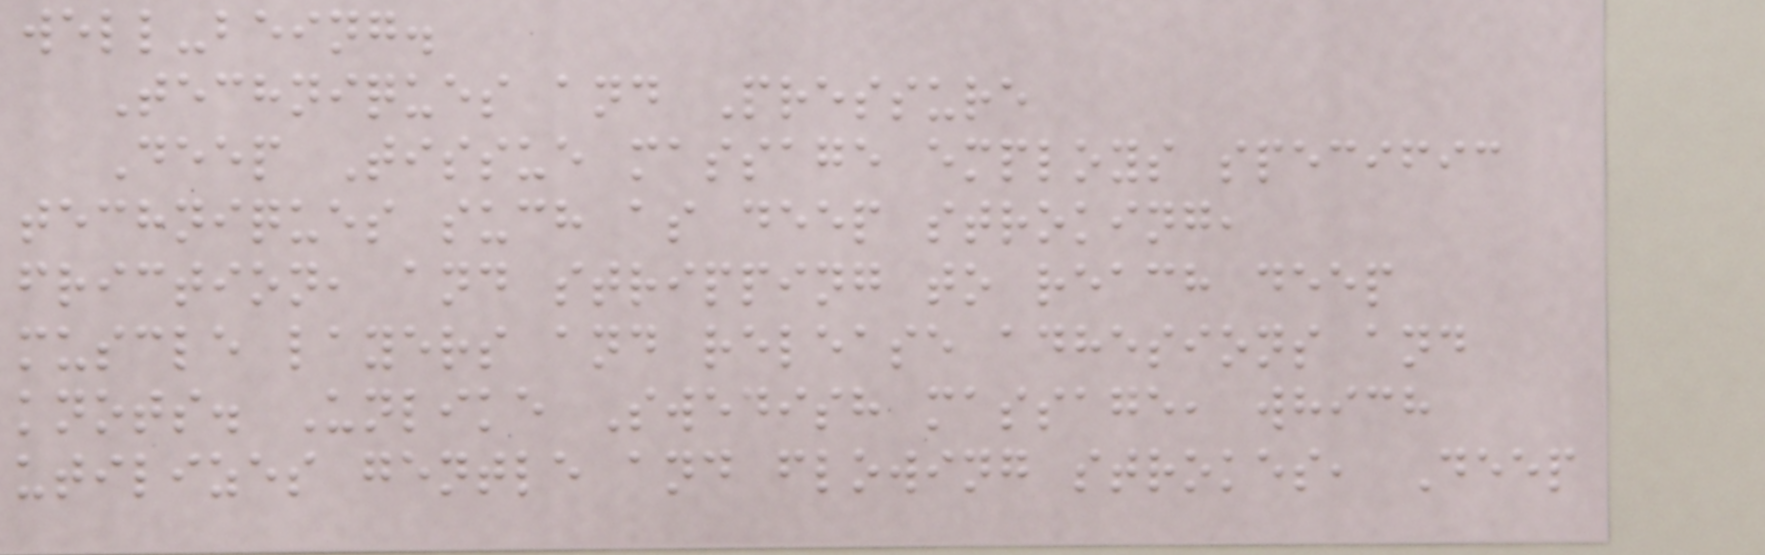well-being.
Techniques and Pressure
Deep Tissue massage employs specific
techniques such as deep stroking,
friction, and stripping to reach deep
muscle layers and release adhesions and
knots. Unlike Swedish massage, which
utilizes gentle and flowing strokes, Deep
